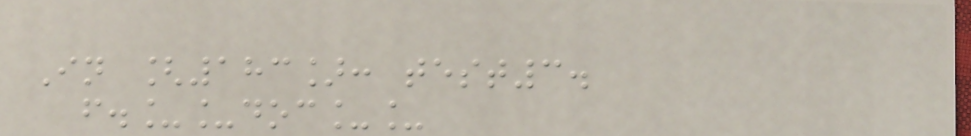In [183]: test3.
f.__doc__
